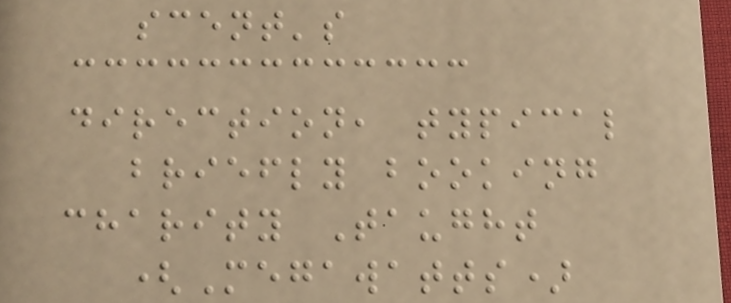scent's
direction, typical
briefly booking
charity Taught
(Megawatts)
